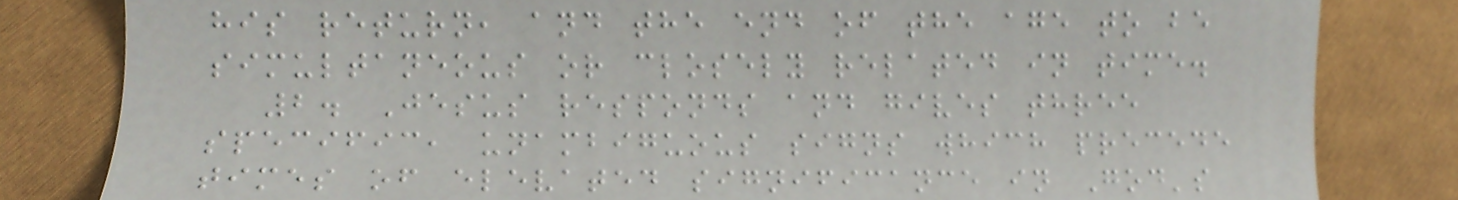his return, and the end of the age to be
simultaneous or closely related in time.
2. Jesus responds and gives three
specific, unambiguous signs which precede
times of elevated significance in God's
